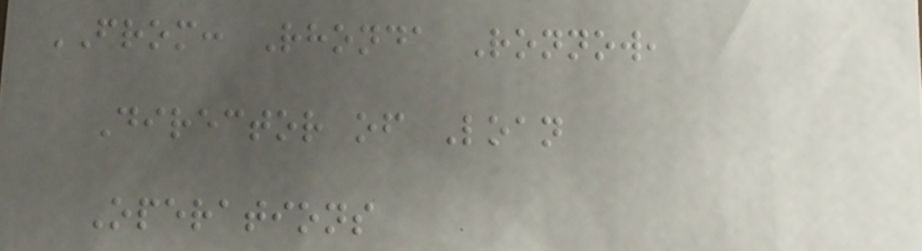FROM: Rhonda Ronnow,
Director of Loan
Operations
